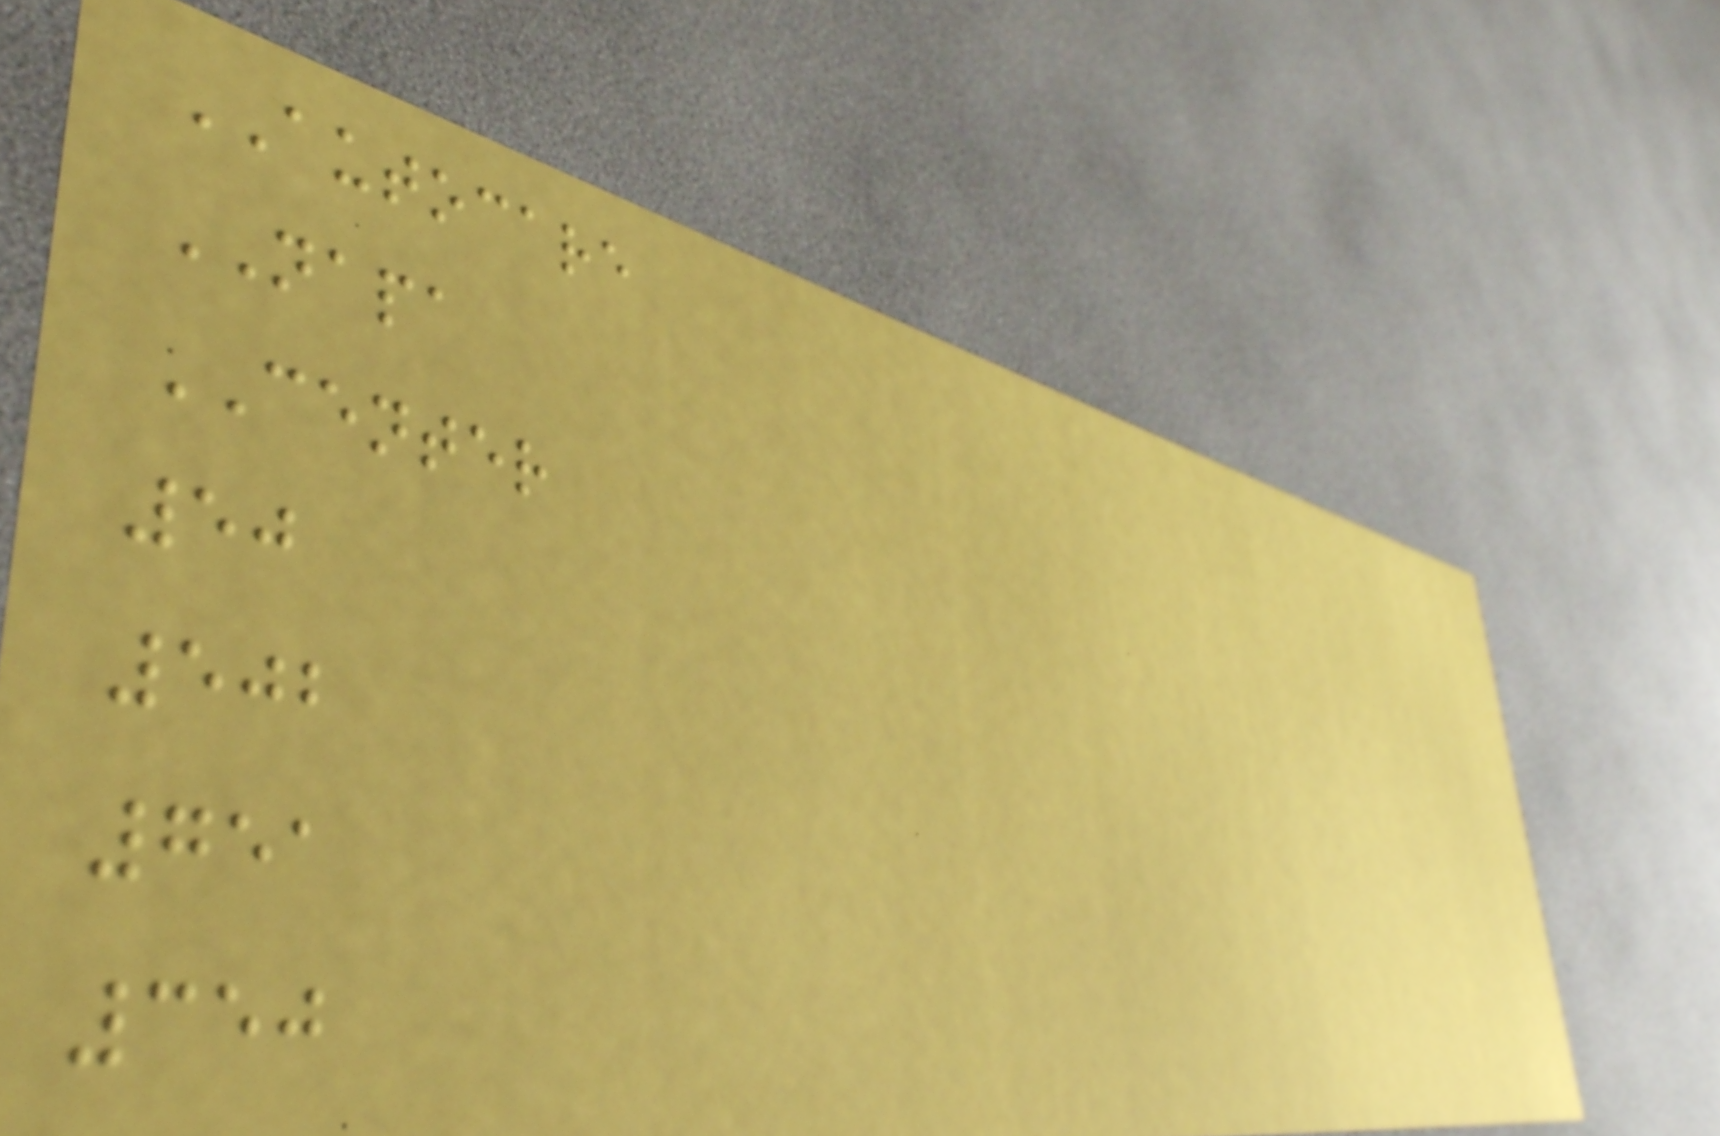AUTOCARE
NAPA
CENTER
50
502
751
350
